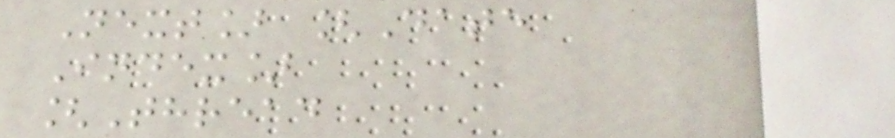Next] [Date
Index]
[Thread
